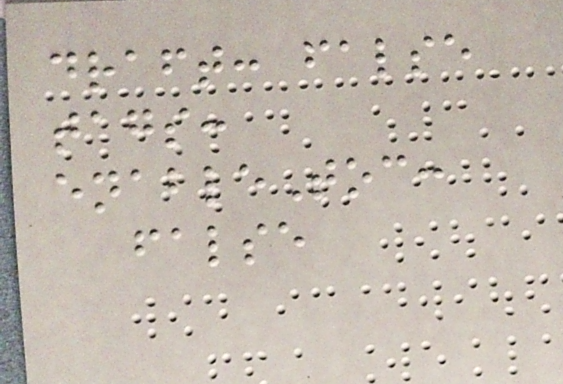draft: false
tags:
enableToc:
false
